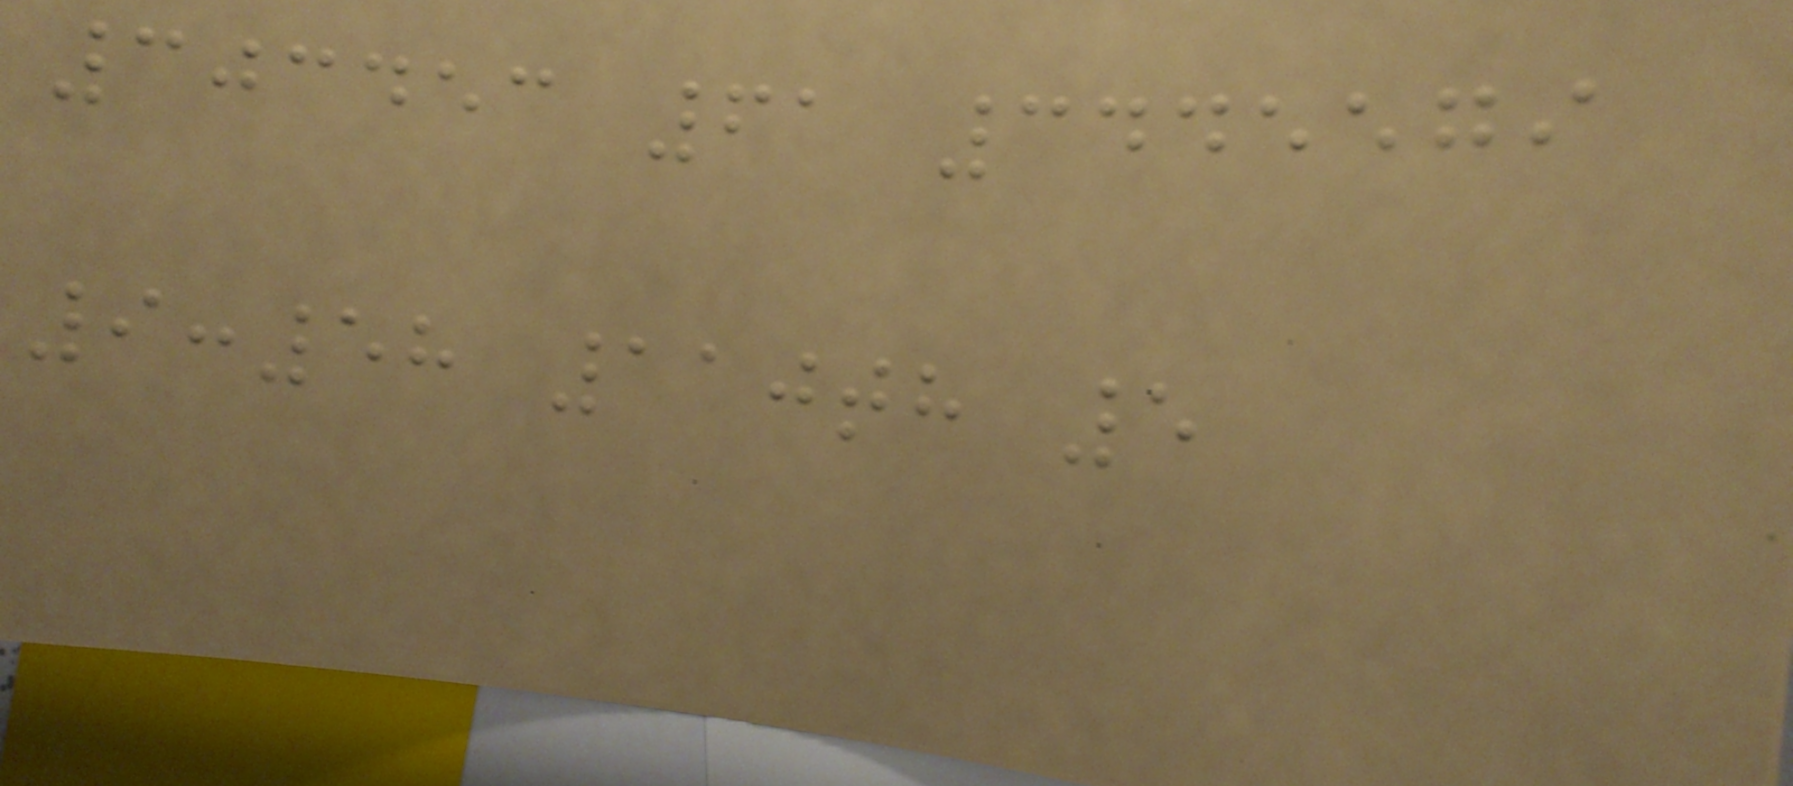303453 61 3445579
9:58 110th 5
